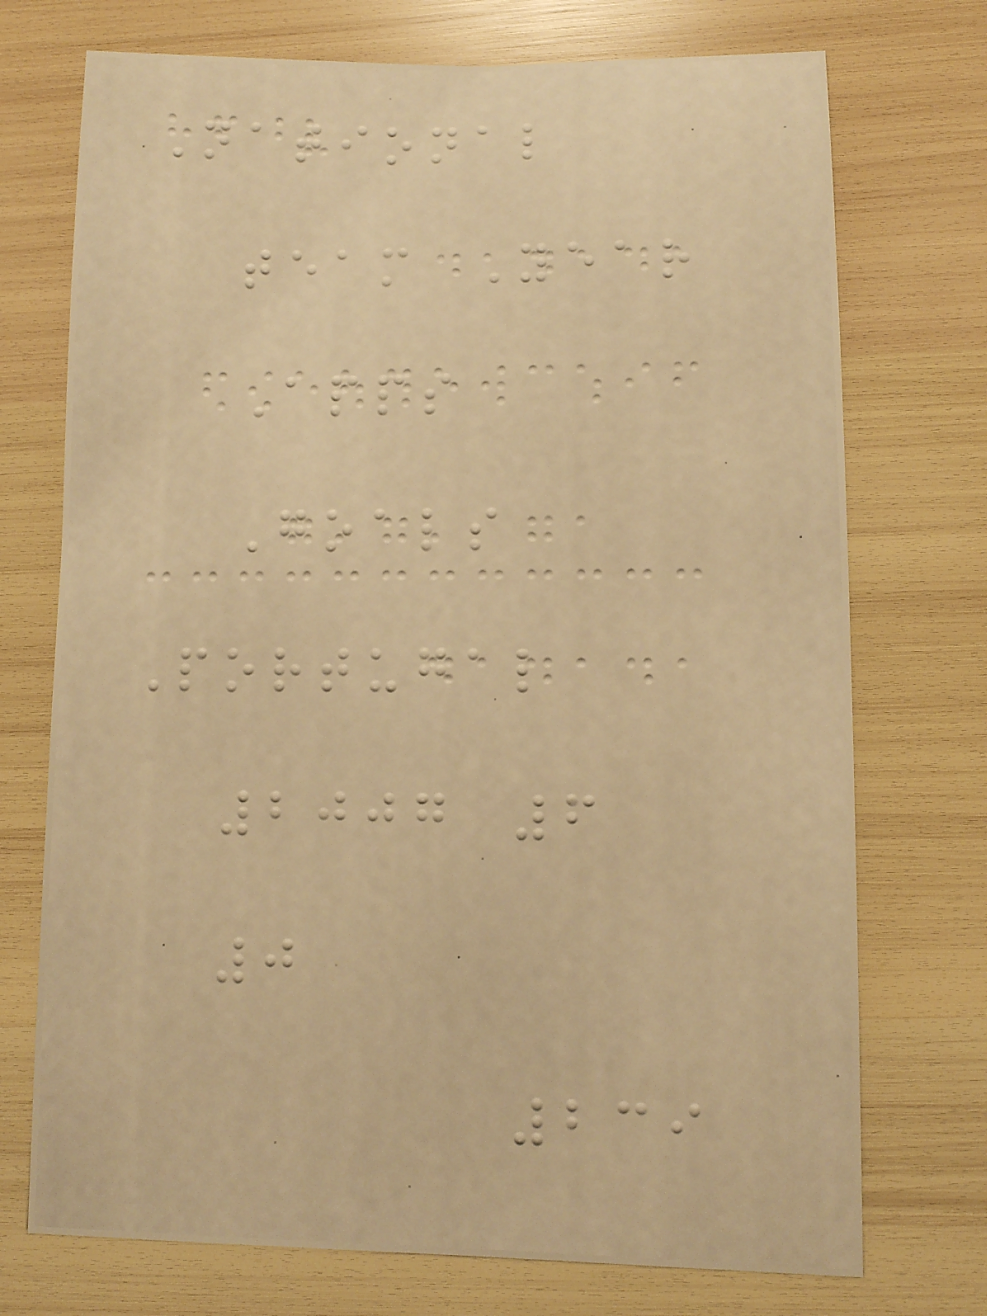National
team Year
Apps
Goals
Portugal
2007 6
0
239
